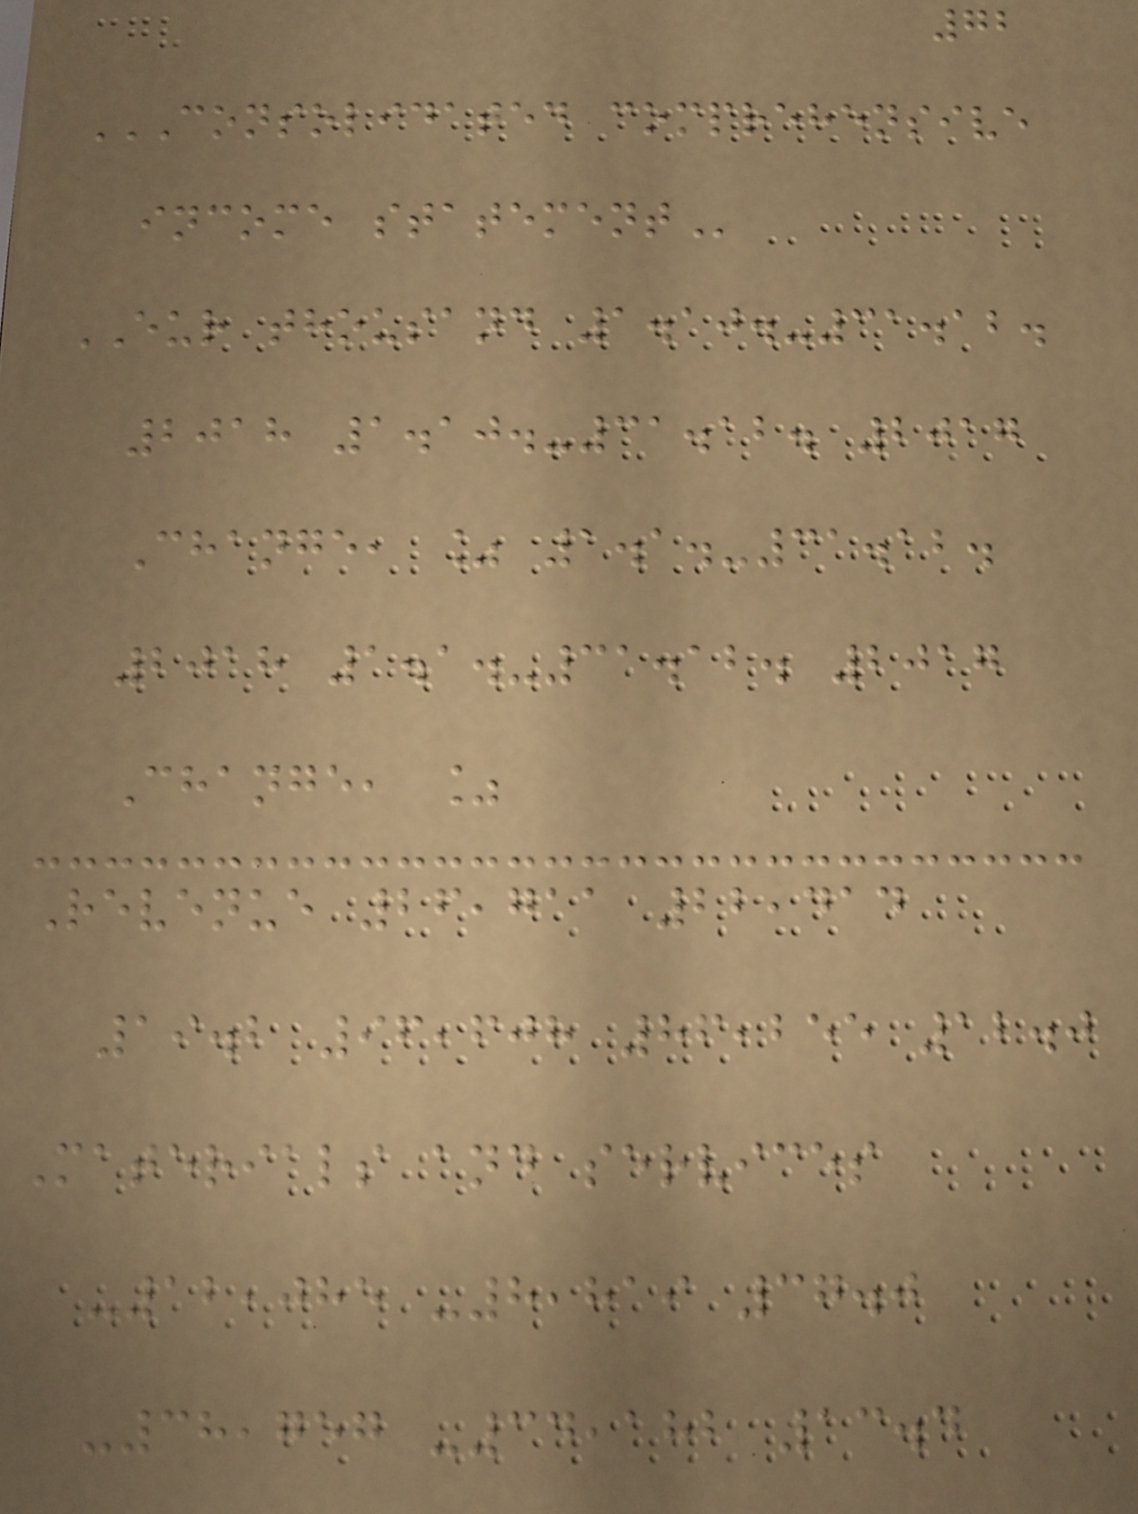72
CONSOLIDATED COMPREHENSIVE
INCOME STATEMENT
EUR thousand 1.10.-31.12.
2018 1.10.-31.12. 2017
Change, % 1.1.-31.12.
2018 1.1.-31.12. 2017
Change, %
Revenue 26,711 22,414
19.2 96,608 86,255 12.0
Materials and services
-12,085 -8,819 37.0
-38,757 -34,182 13.4
